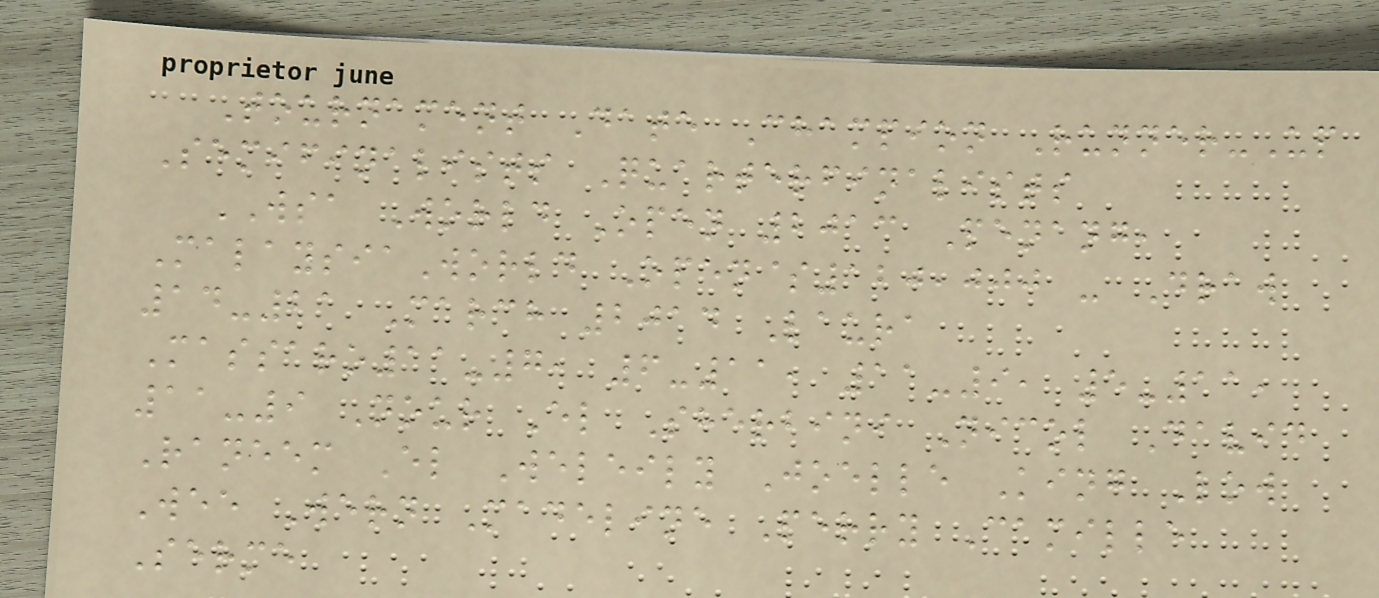Tournament Date Champion Runner-Up
Semifinalists Quarterfinalists
WSA World Open 2013 Penang,
MalaysiaWorld Open$120,000 - Draw
14-21 March 2014 Laura
Massaro11-7, 6-11, 11-9, 5-11,
11-9 Nour El Sherbini Nicol David
Raneem El Weleily Joelle King Low
Wee Wern Madeline Perry Camille
Serme
